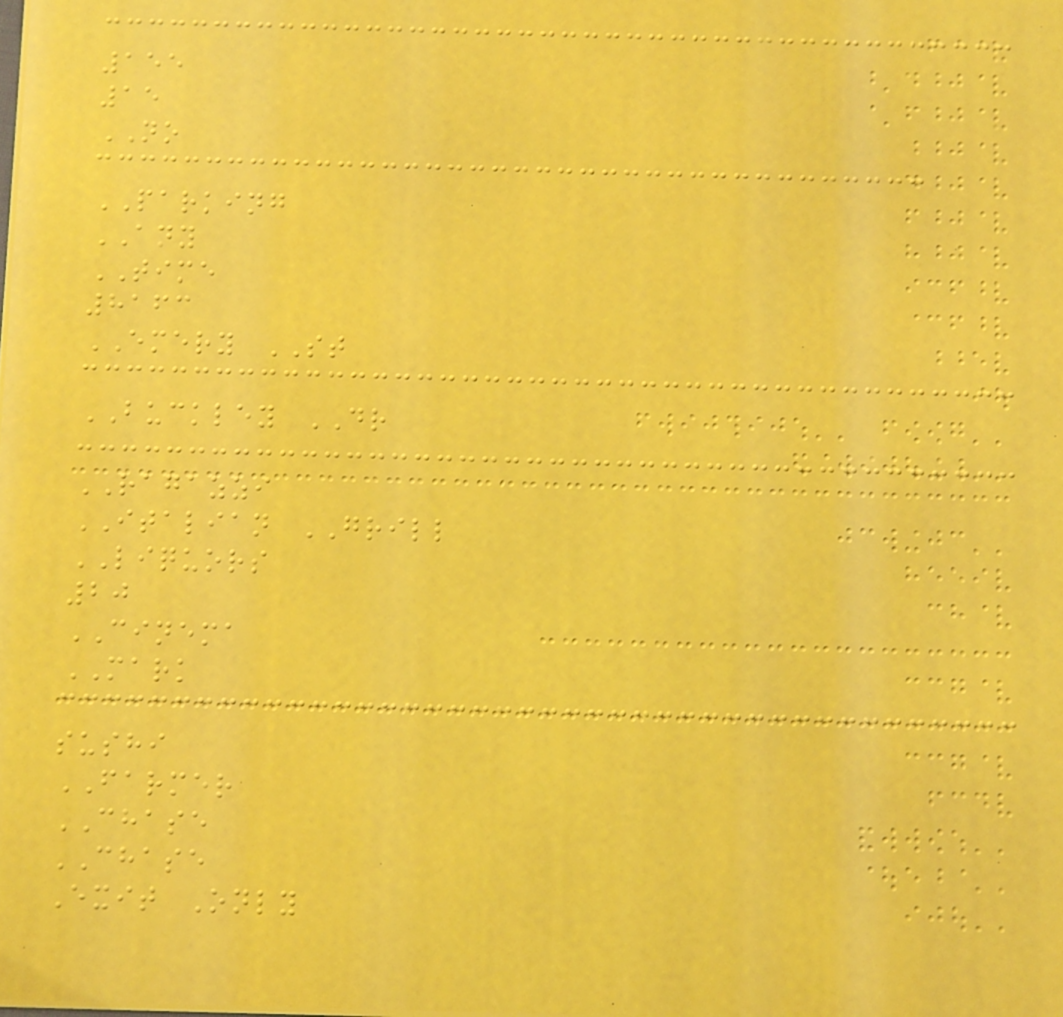155
15
NO
PARKING
ANY
TIME
8163
EMERY ST
BUCKLEY DR
RAGAZZI
ITALIAN GRILL
LIQUORS
20
CINEMA
MARK
sushi
FARMER
CHASE
CHASE
Exit Only
